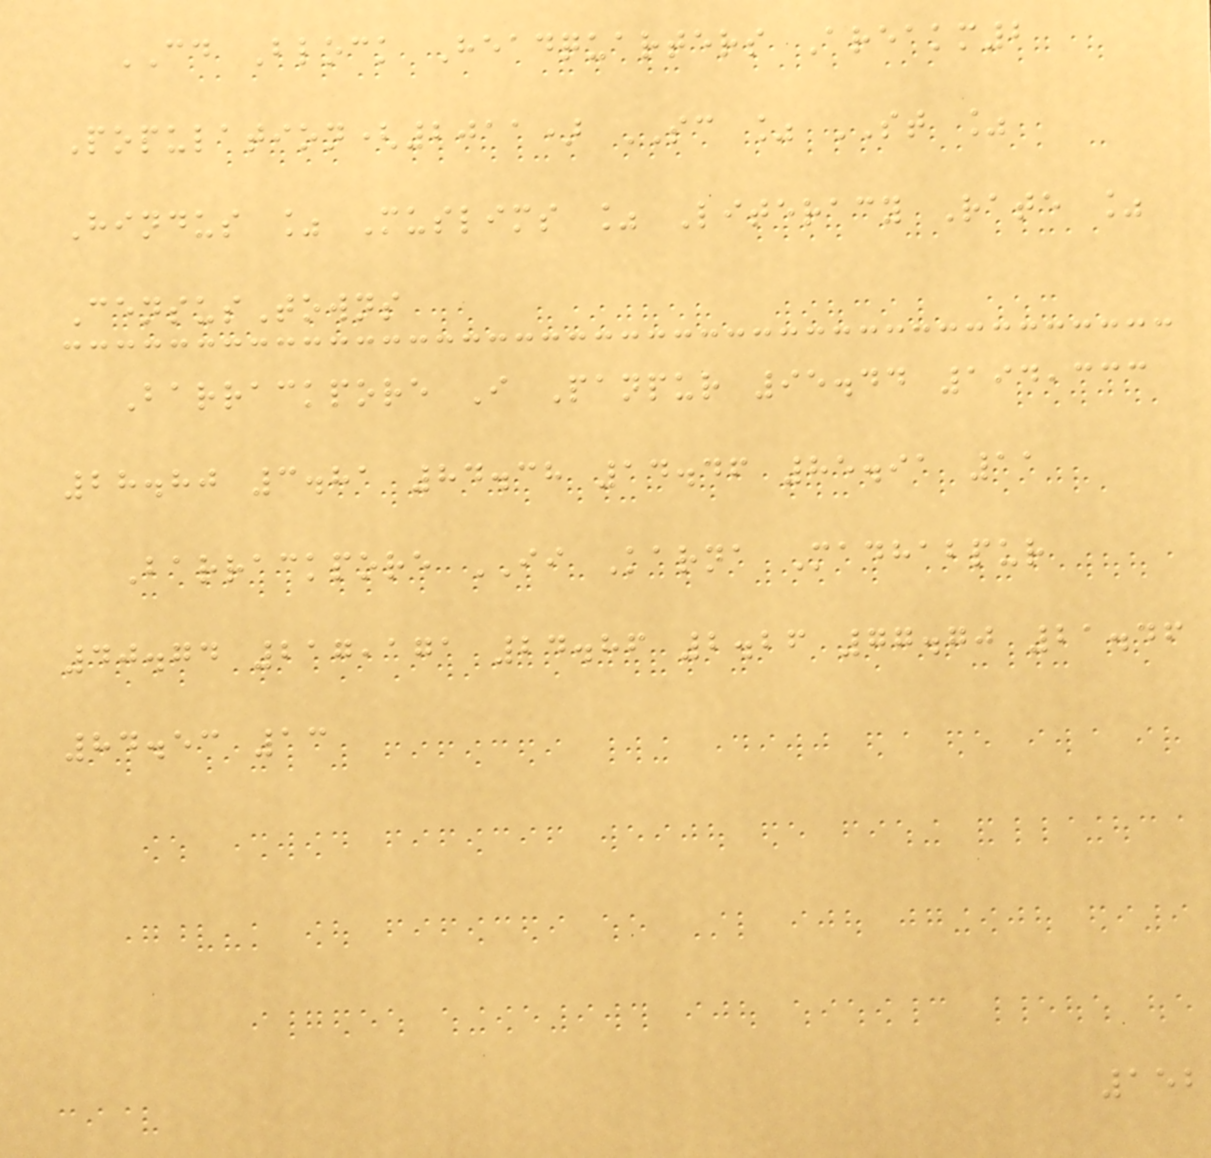CD Block Headquarters Areakm2
Population(2011) SC % ST %
Hindus % Muslims % Literacy Rate %
CensusTowns
Barrackpore I Panpur 95.44 194,333
28.80 3.81 84.38 14.46 85.91 11
Barrackpore II Karna Madhabpur
40.74 217,171 24.86 2.26 77.70 21.46
84.53 13
152
